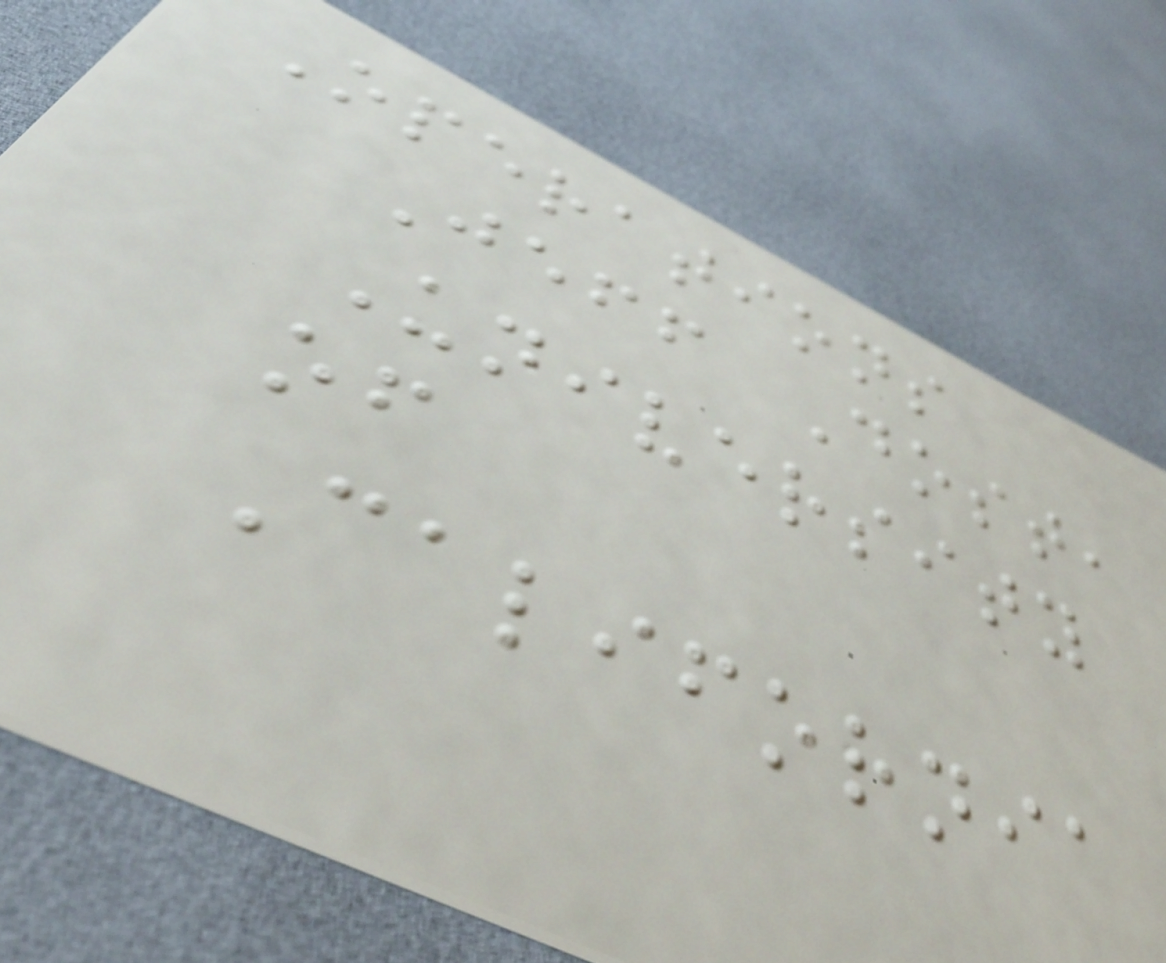Operations
Jeff Dost,
University
of
California
